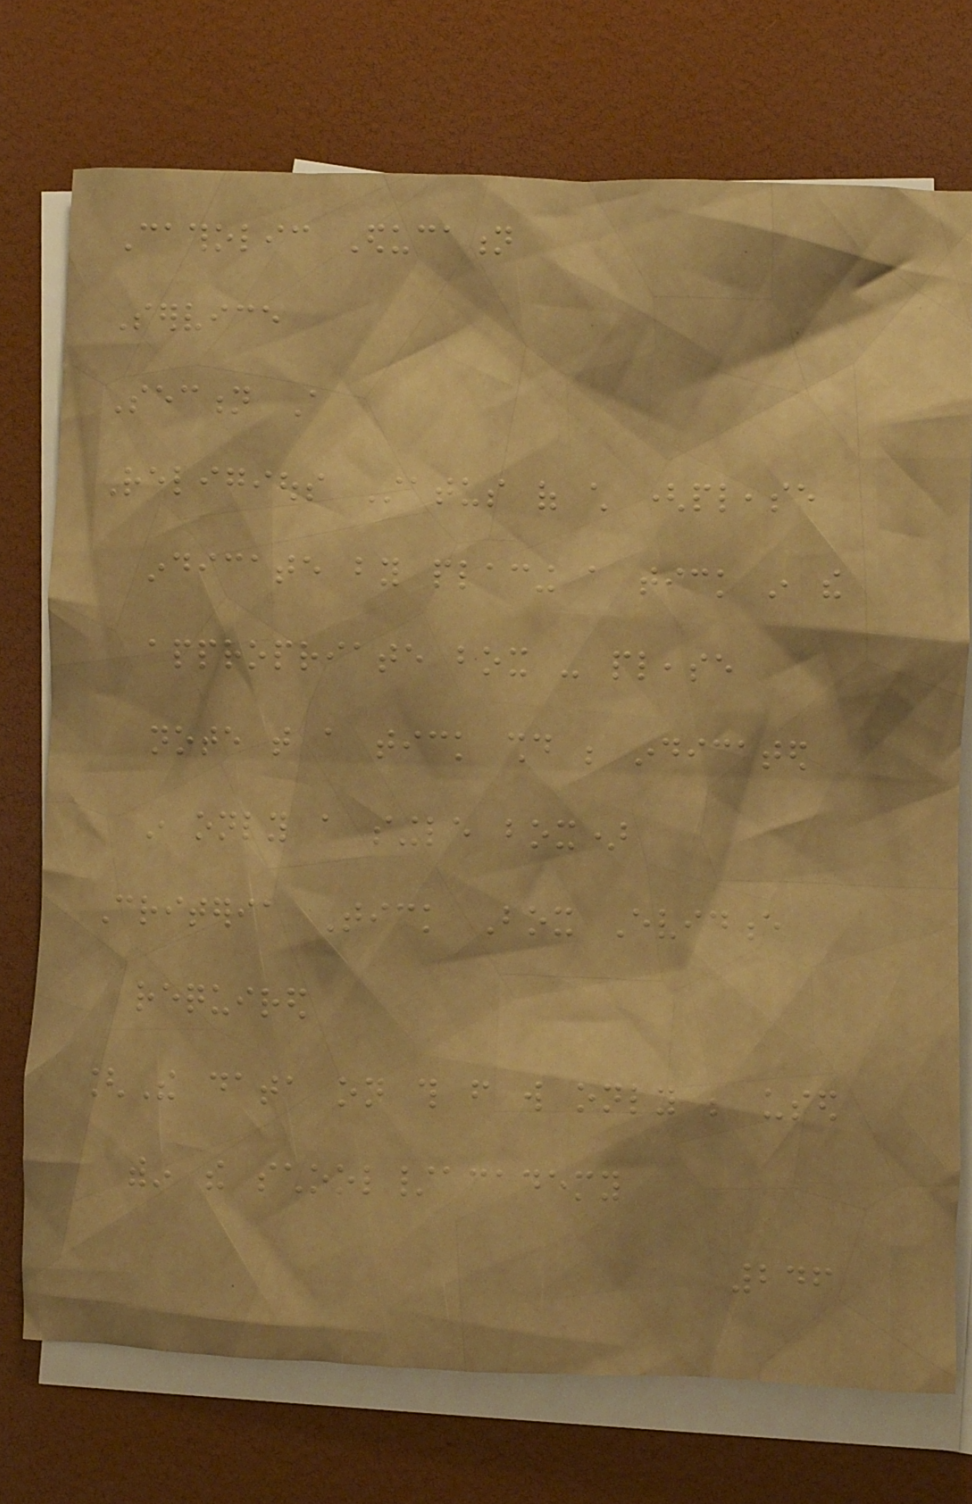Catholic Education
Service
Section A
Religious Status of child (please
indicate by placing a tick in the
appropriate box - please
note that a tick should be indicated
in only a single box)
Criteria Tick Box Evidence
required
[The data on this from will only be used
within the school/academy
246
